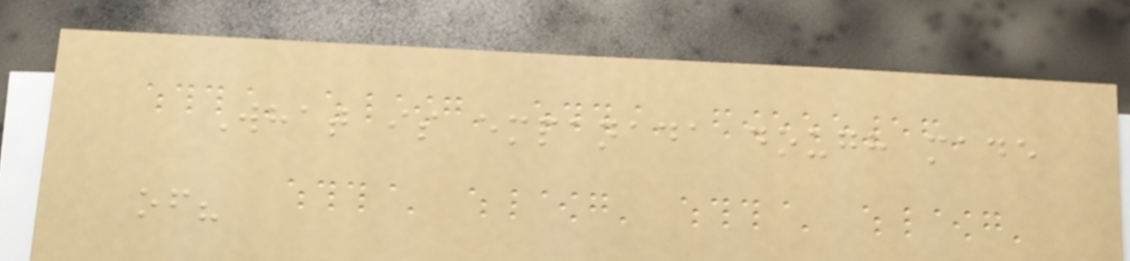What is empanada dough made
of?
